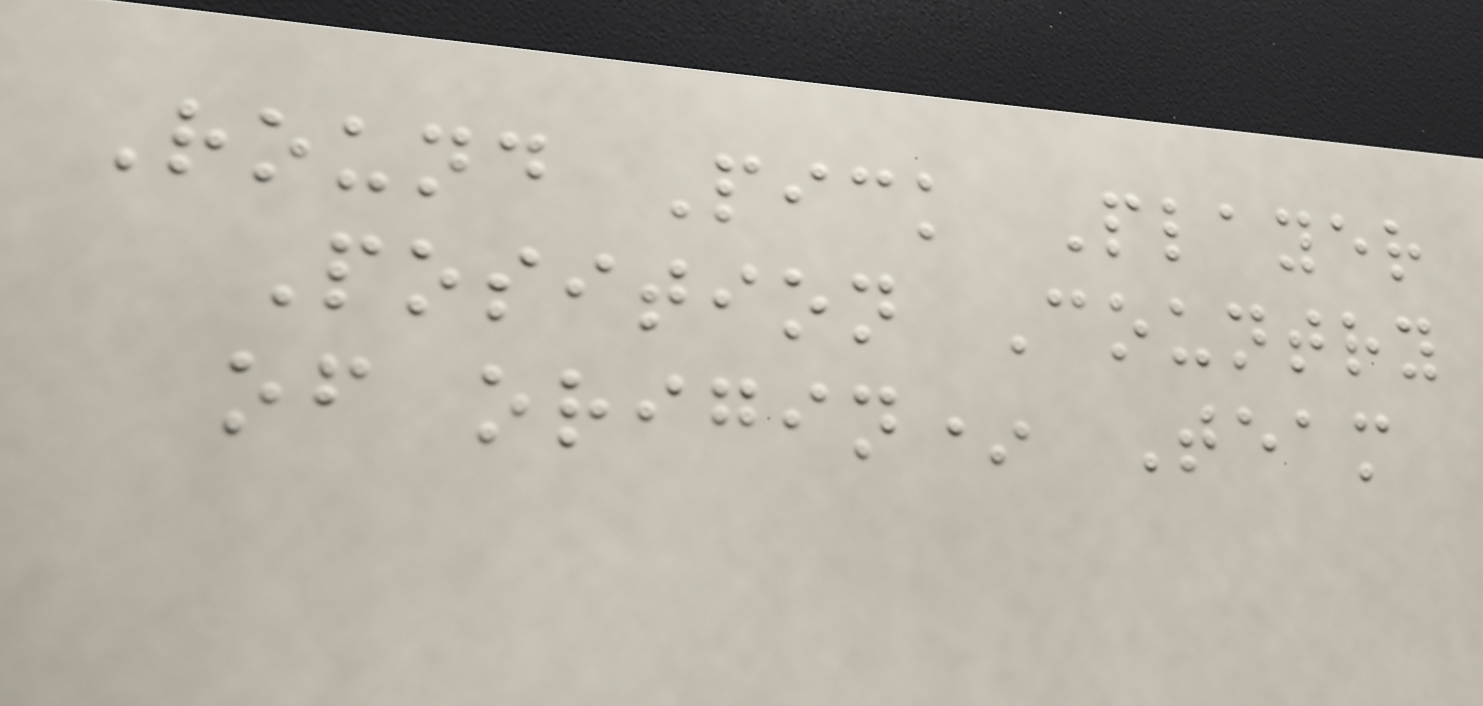Round Pick Player
Position Country
of origin* Team
